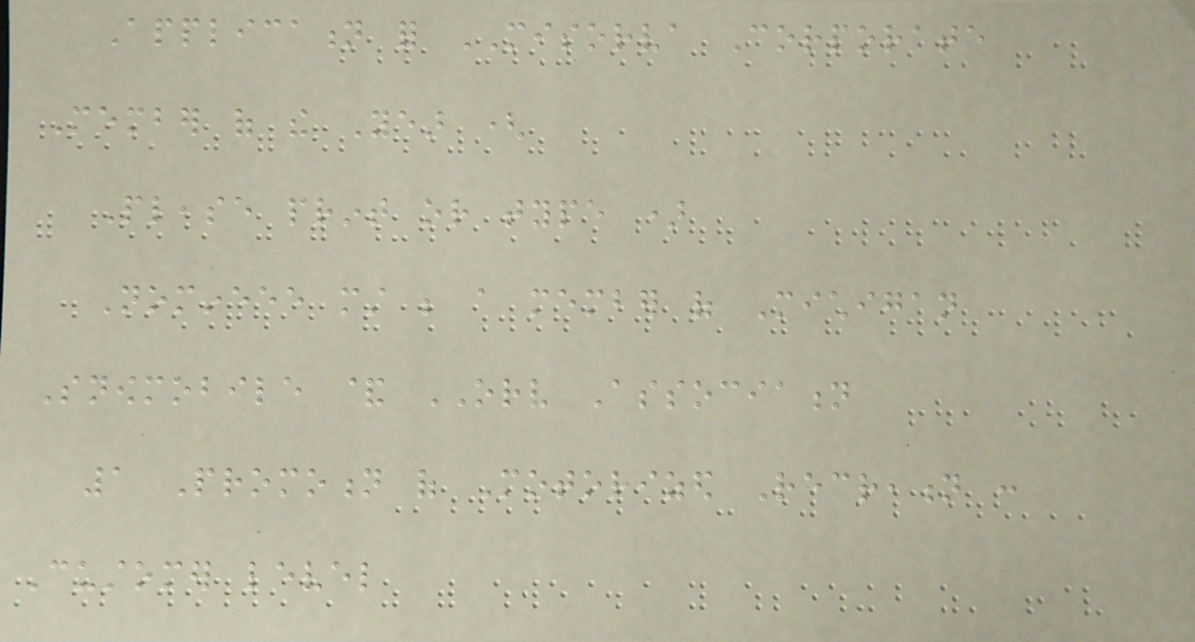Application for MISORVA Corporate
Member of the Year (
Please print or type )
Nomineee must be a member of Michigan
Snowmobile & ORV Association
1 Promotion of Motorized Recreation :
Customer level
